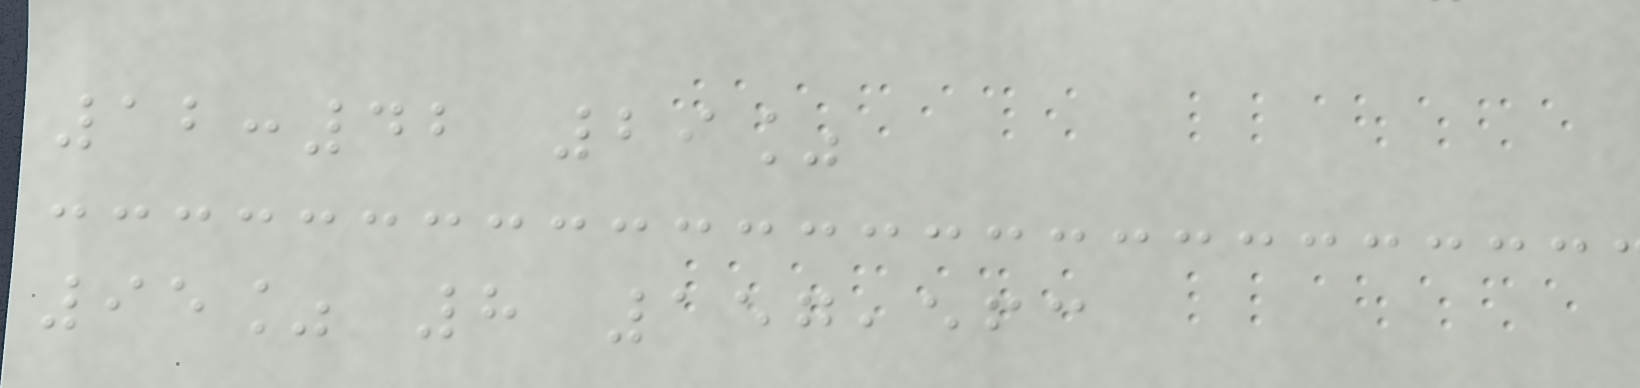12:42 29%
95% 8 157,563
